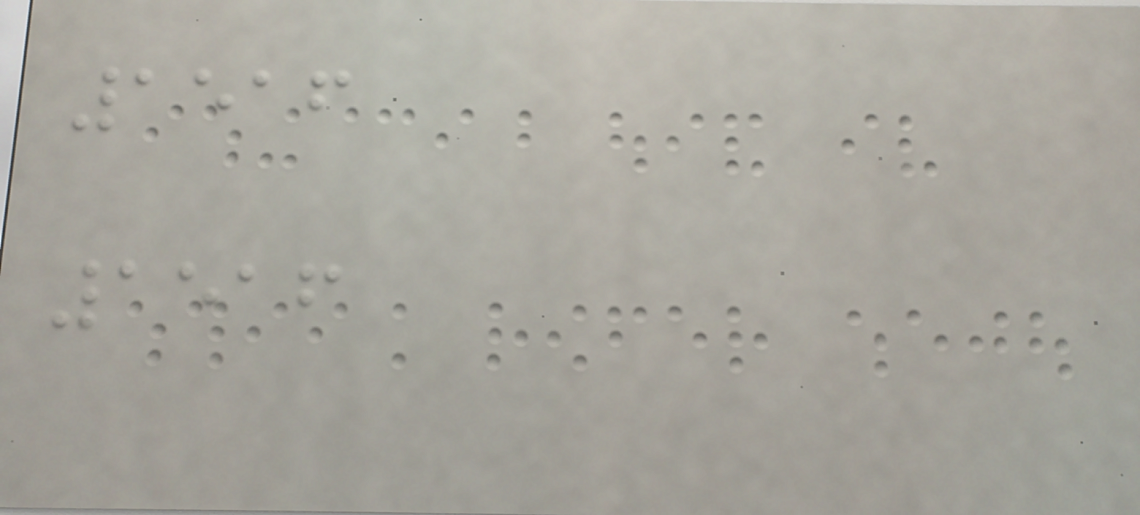1516
1516
